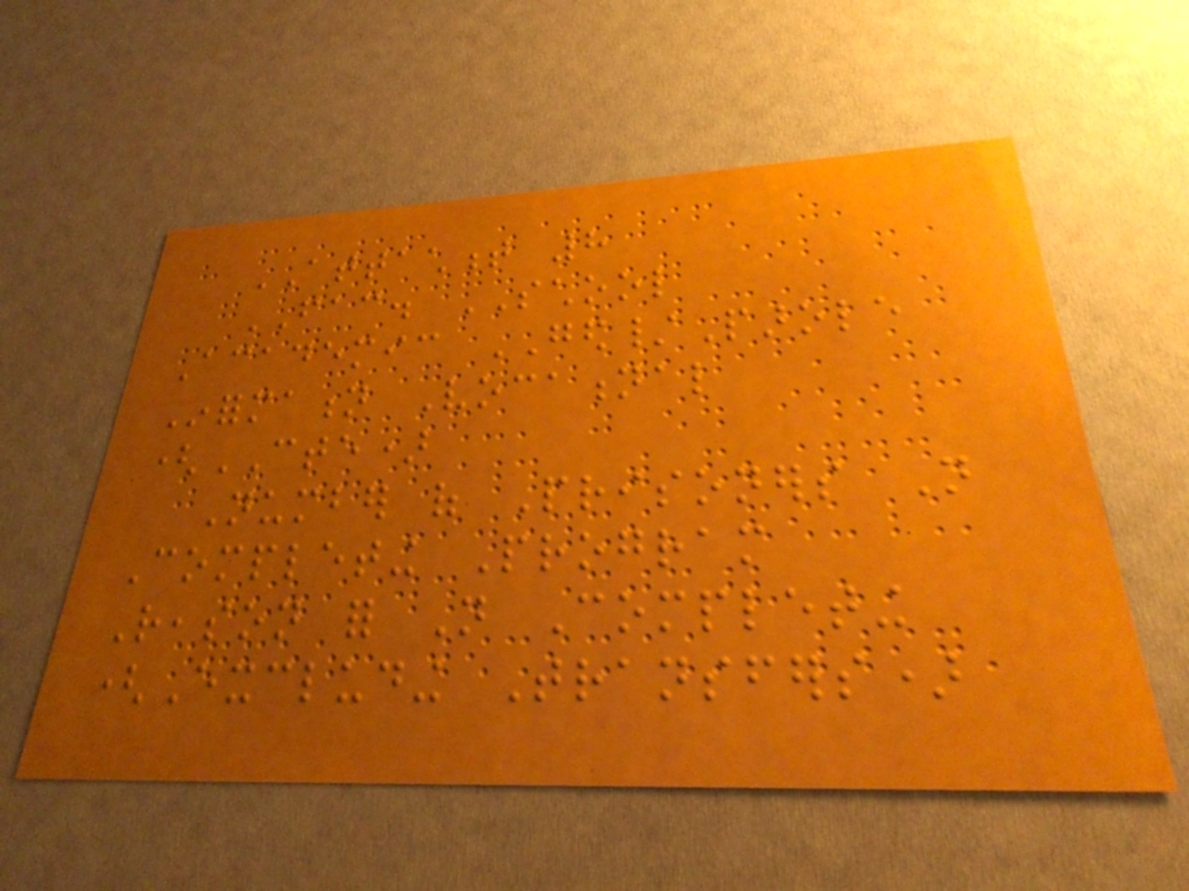ATTACHMENT 8
FAC. SCHOOL
Academic GED/Parole
Information Vocational
(CTE)
Number of Prisoners Not
Completing Program
Reason for Not Completing
(Excluding Transfers)
